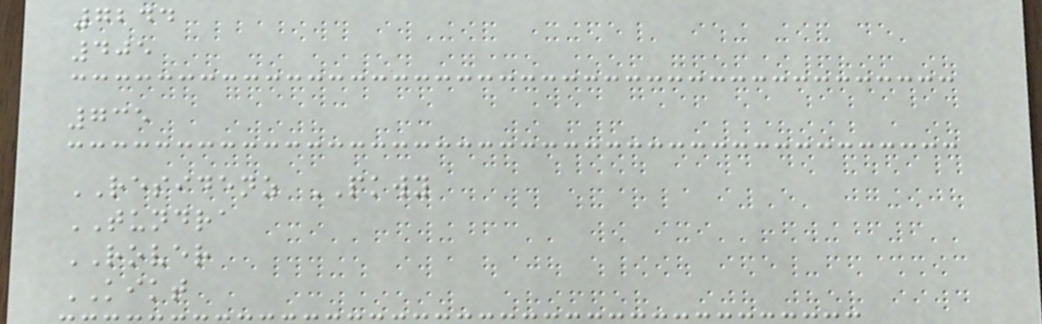7244
405
735
RESIDENZ PKWY
TUNDRA
ROVER
KIKT
